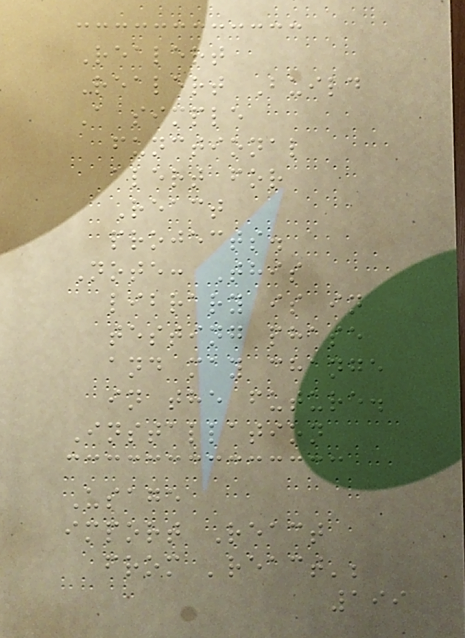Realert
Realert Build
A simple
functional
alert for
React
projects.
Note: This
library is in
testing phase
and may change
in the future.
Installation
Usage
import React
from 'react';
199
